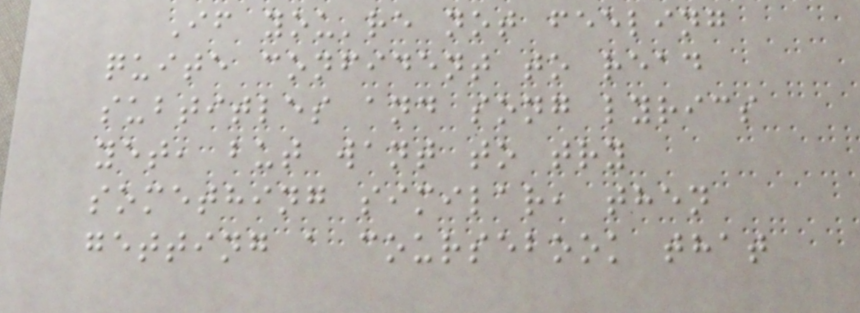If you're not feeling
quite confident to read
subtitles and song lyrics
yet, but want to try
something similar, then
getting a coursebook that
